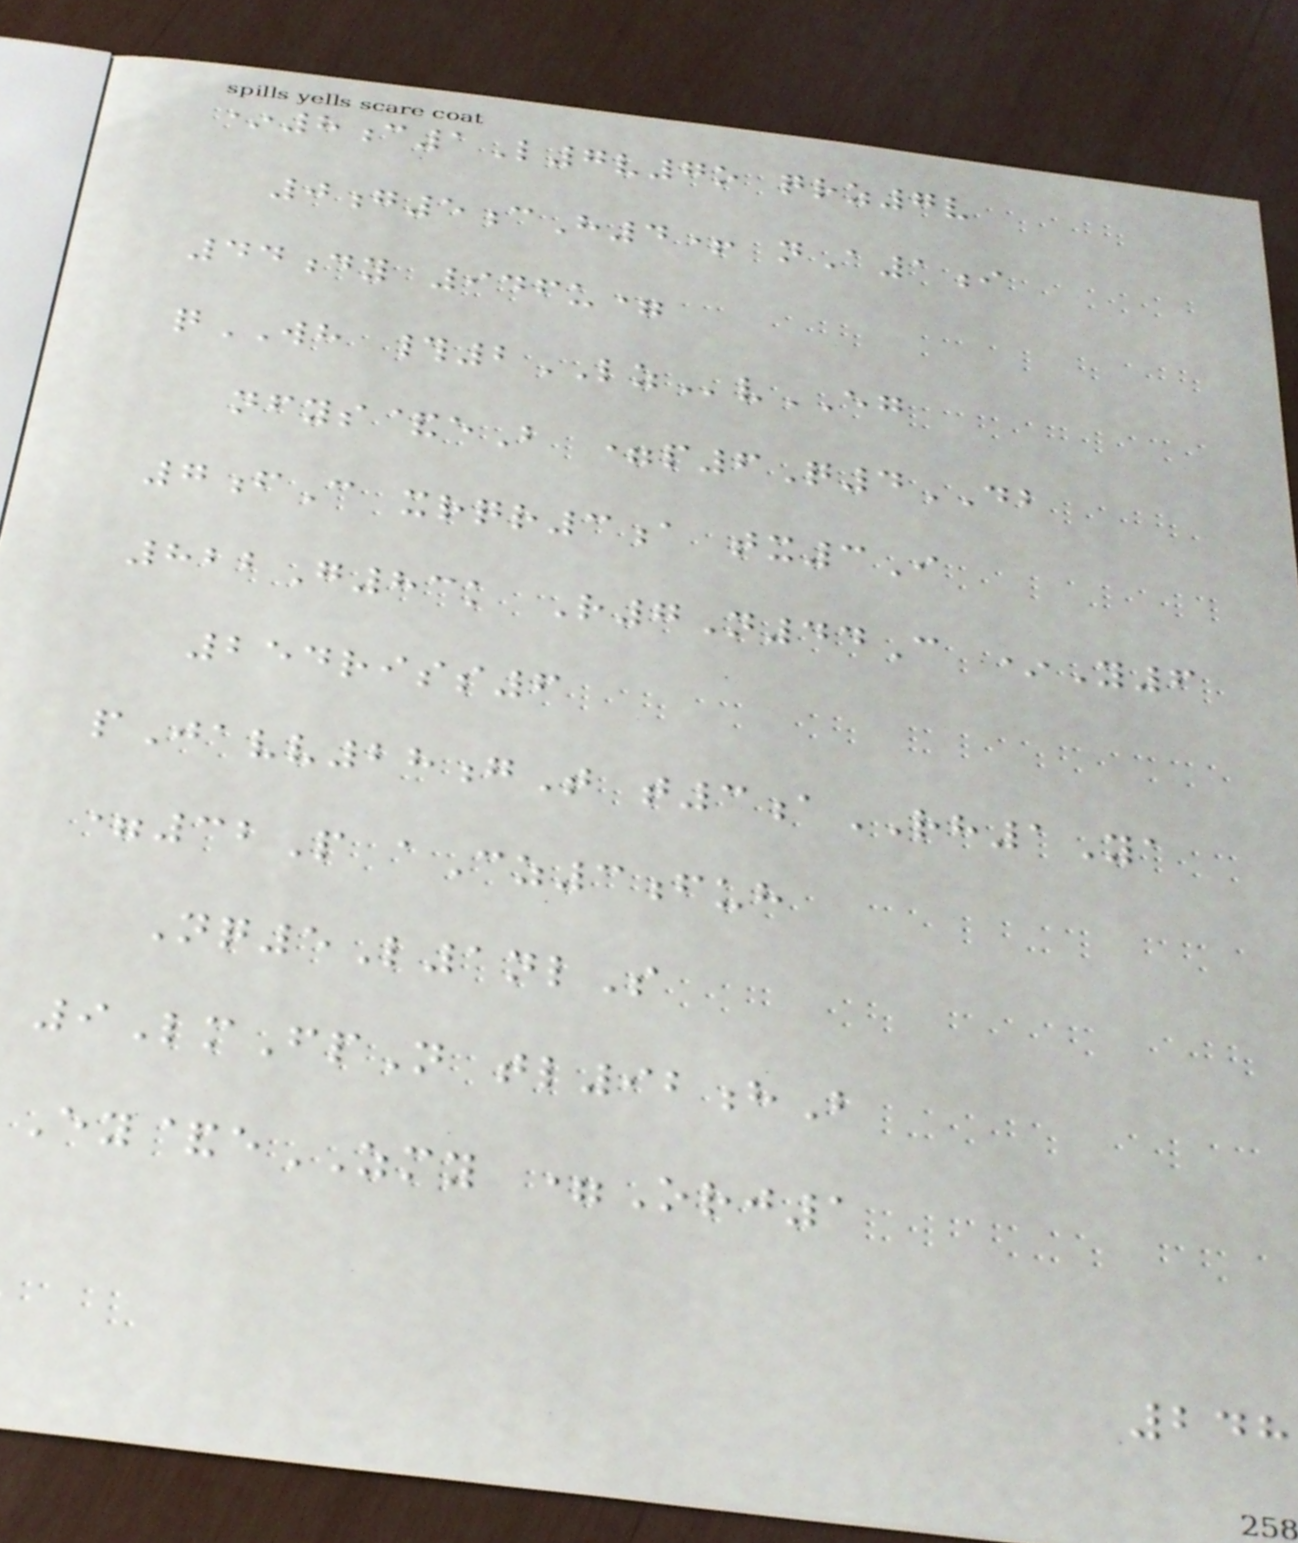*8c1L7v7o qrz7v
0g5cH4+ nA1i
44dy 946u=
qWH #2LZvEG
nfys&eB =p6Q4DB
7fC xrqr3a tx3I
822G83k R7N44C *Y6
254riss6
pJavv28gT t3aRH1Ya
=32P aCz3fuh
Nq5L1nlS
9LmFpN tl92hB
Ey&eZMY =Orj1
248
